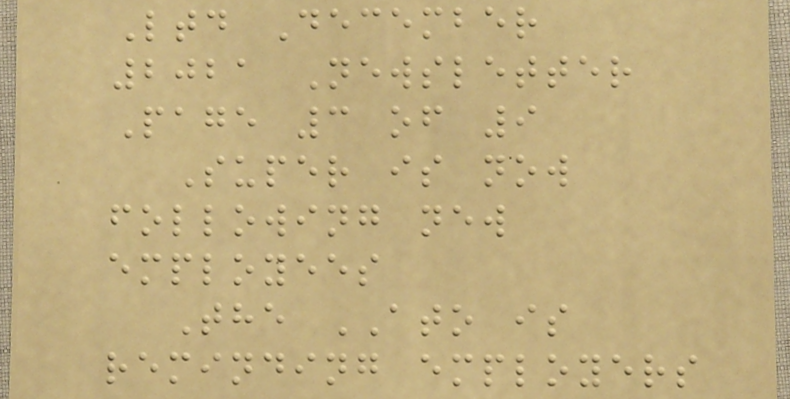Ltd December
2021 Newsletter
Page 3 of 9
Super is now
following new
employees
The ATO is
reminding employers
